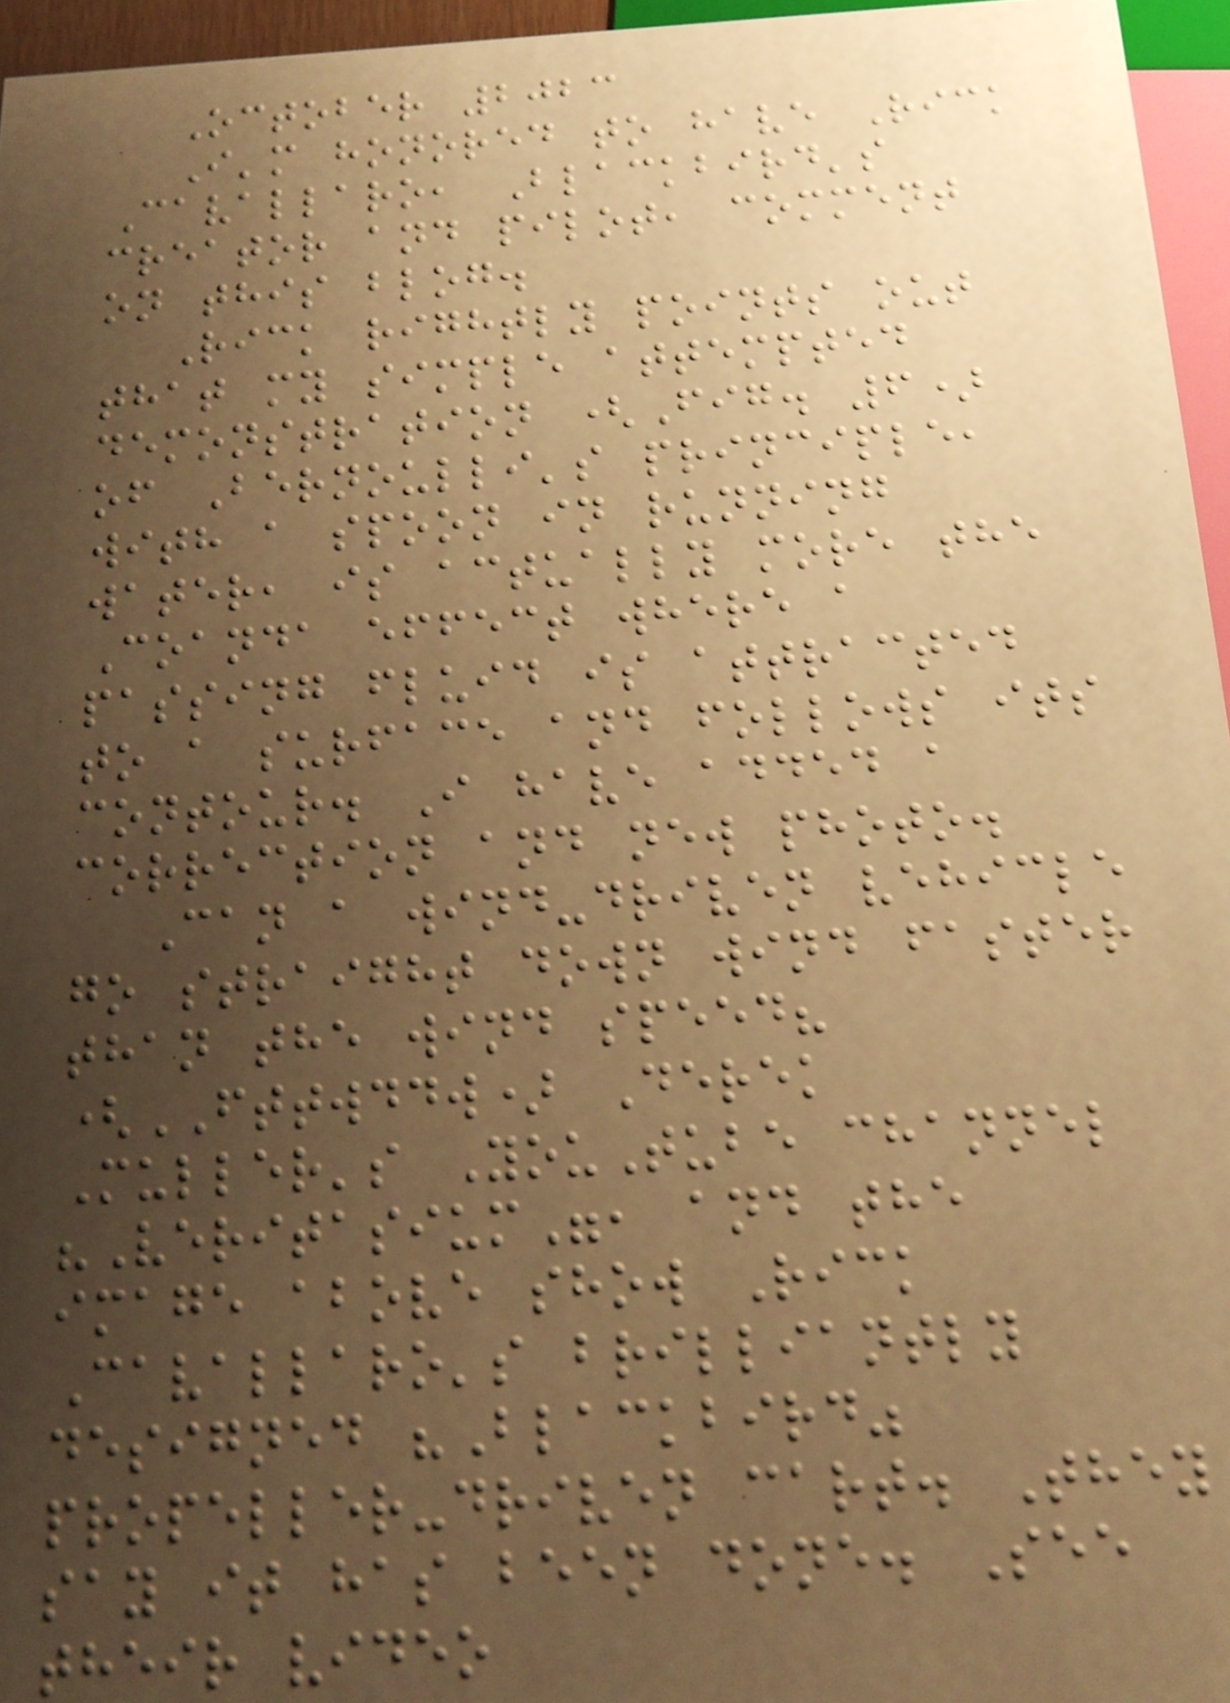October 2023
I'm honored to have Rick
Cavallaro, Blackbird's
creator and pilot, comment
on this blog.
Rick rightly points out
that my simple attempted
demonstration (Fig. 6)
of Bernoulli's principle,
with a spoon in running
water, is actually more the
Coanda effect where a
passing fluid is attracted
to a surface and follows its
contour. I have added a
correction and new photo.
Can a wind-driven vehicle
go straight down wind faster
than the wind speed?
(FTTWDDW) Derek
Muller's YouTube channel
"Veritasium", and the
image above show Rick
Cavallaro's brilliantly
designed "Blackbird"
propeller-driven cart. They
say it has been done. See
their video
